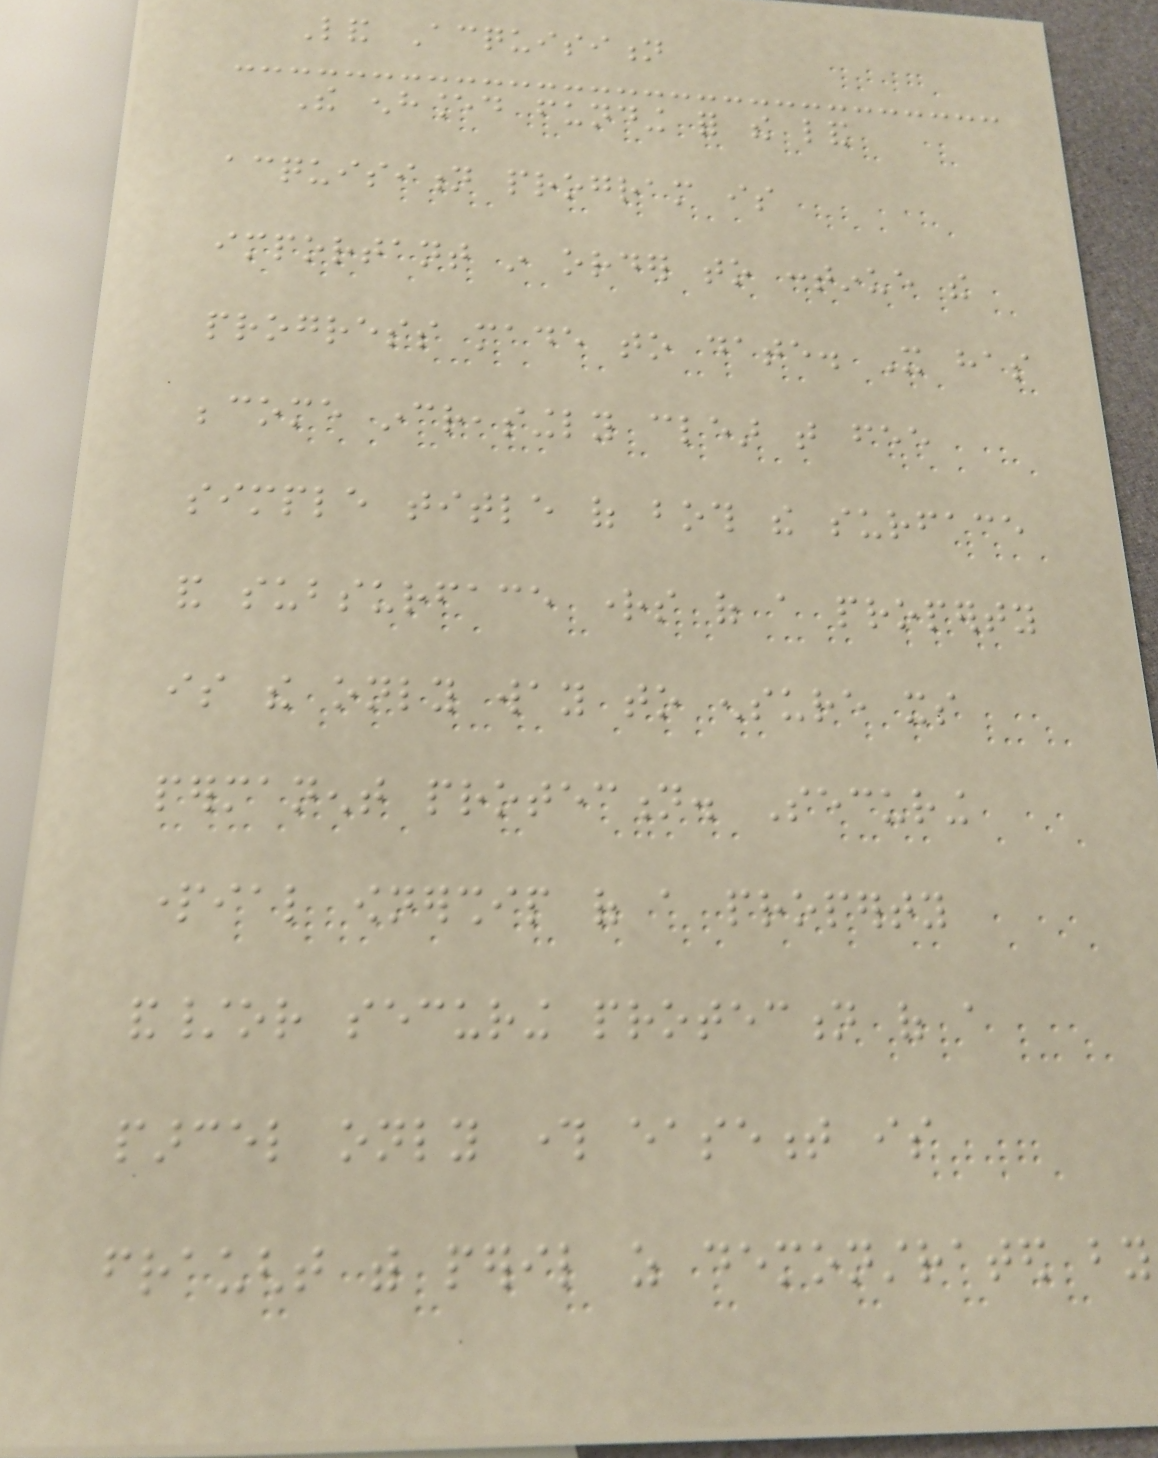Land Acquisition
The enhanced funding for the land
acquisition program is
important in order to continue the
progress made to date. It has
become increasingly clear that fee
simple title of both the surface
and subsurface rights of a property
is the only way to ensure its
permanent protection. Securing
partial ownership of a property
and/or securing protection of a
parcel only through easement is
fraught with peril as demonstrated by
